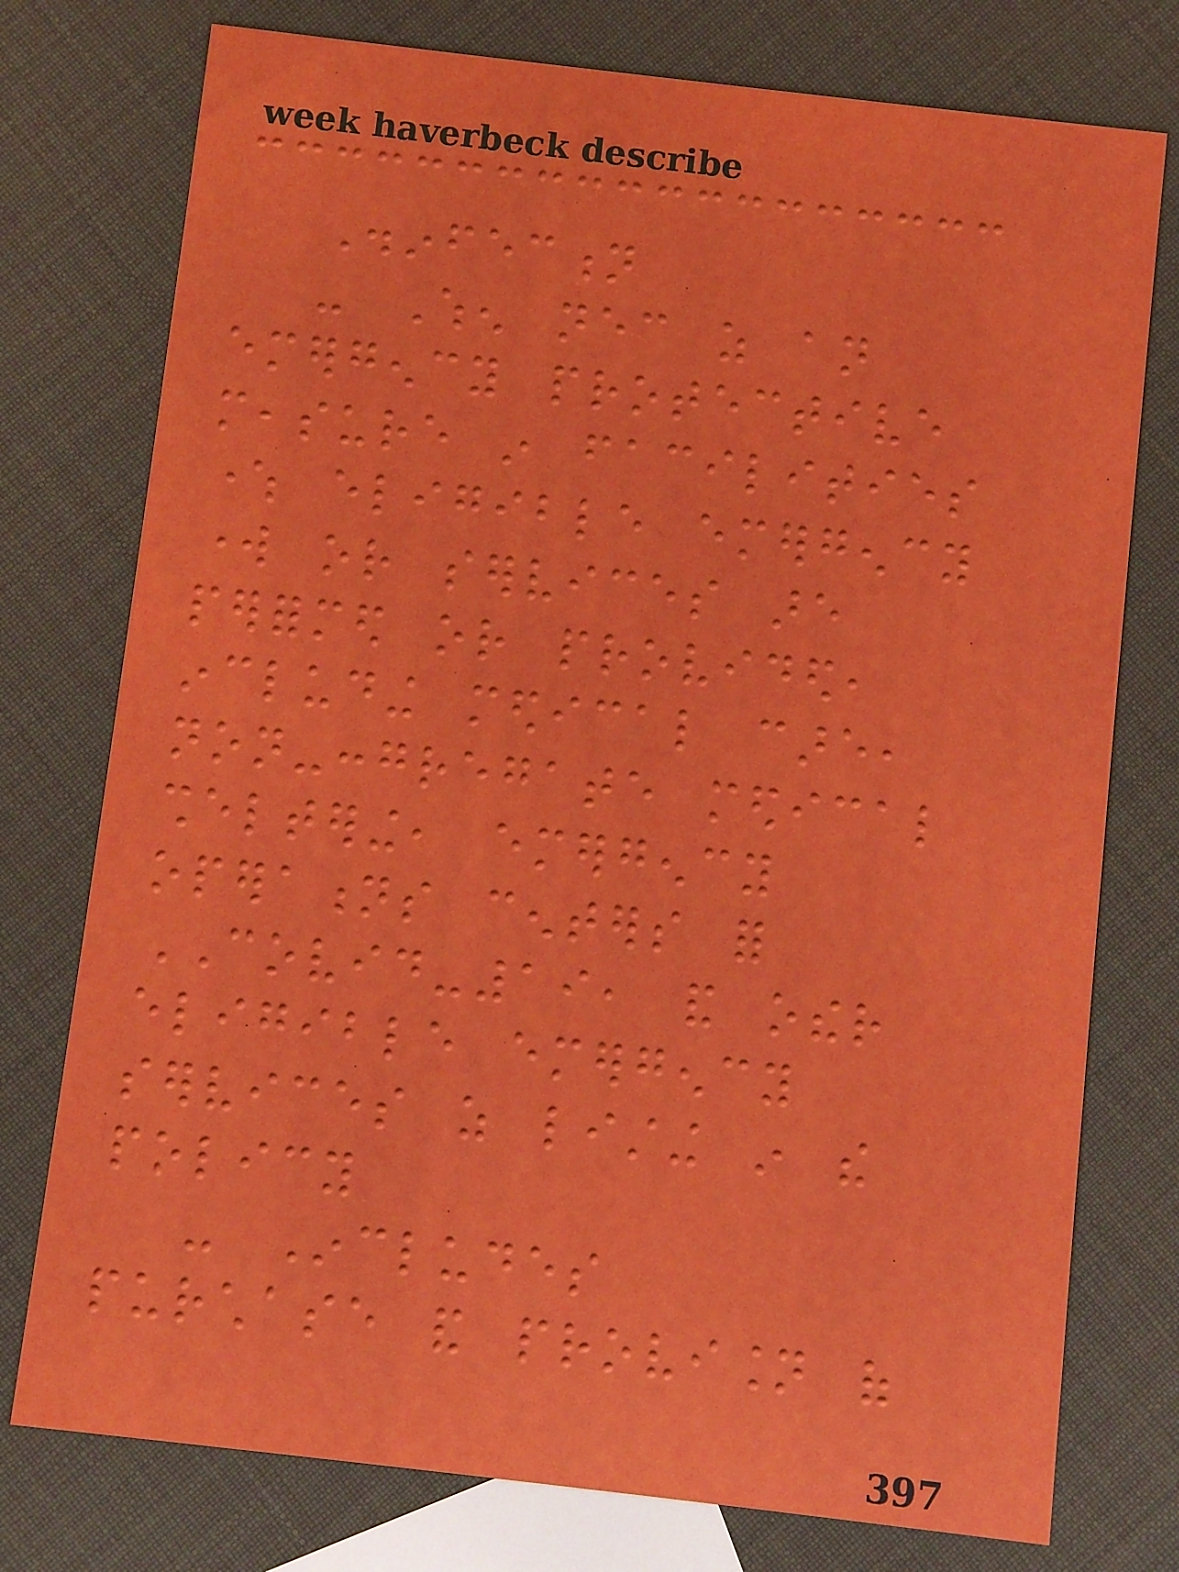Disinfection
- When necessary as an
emergency protective
measure in facilities
where eligible emergency
work or services are
performed or provided,
including medical care,
non-congregate medical
sheltering, emergency
operations centers for
COVID-19, and other
eligible emergency
services as listing in the
policy
- Includes
purchase and provision of
